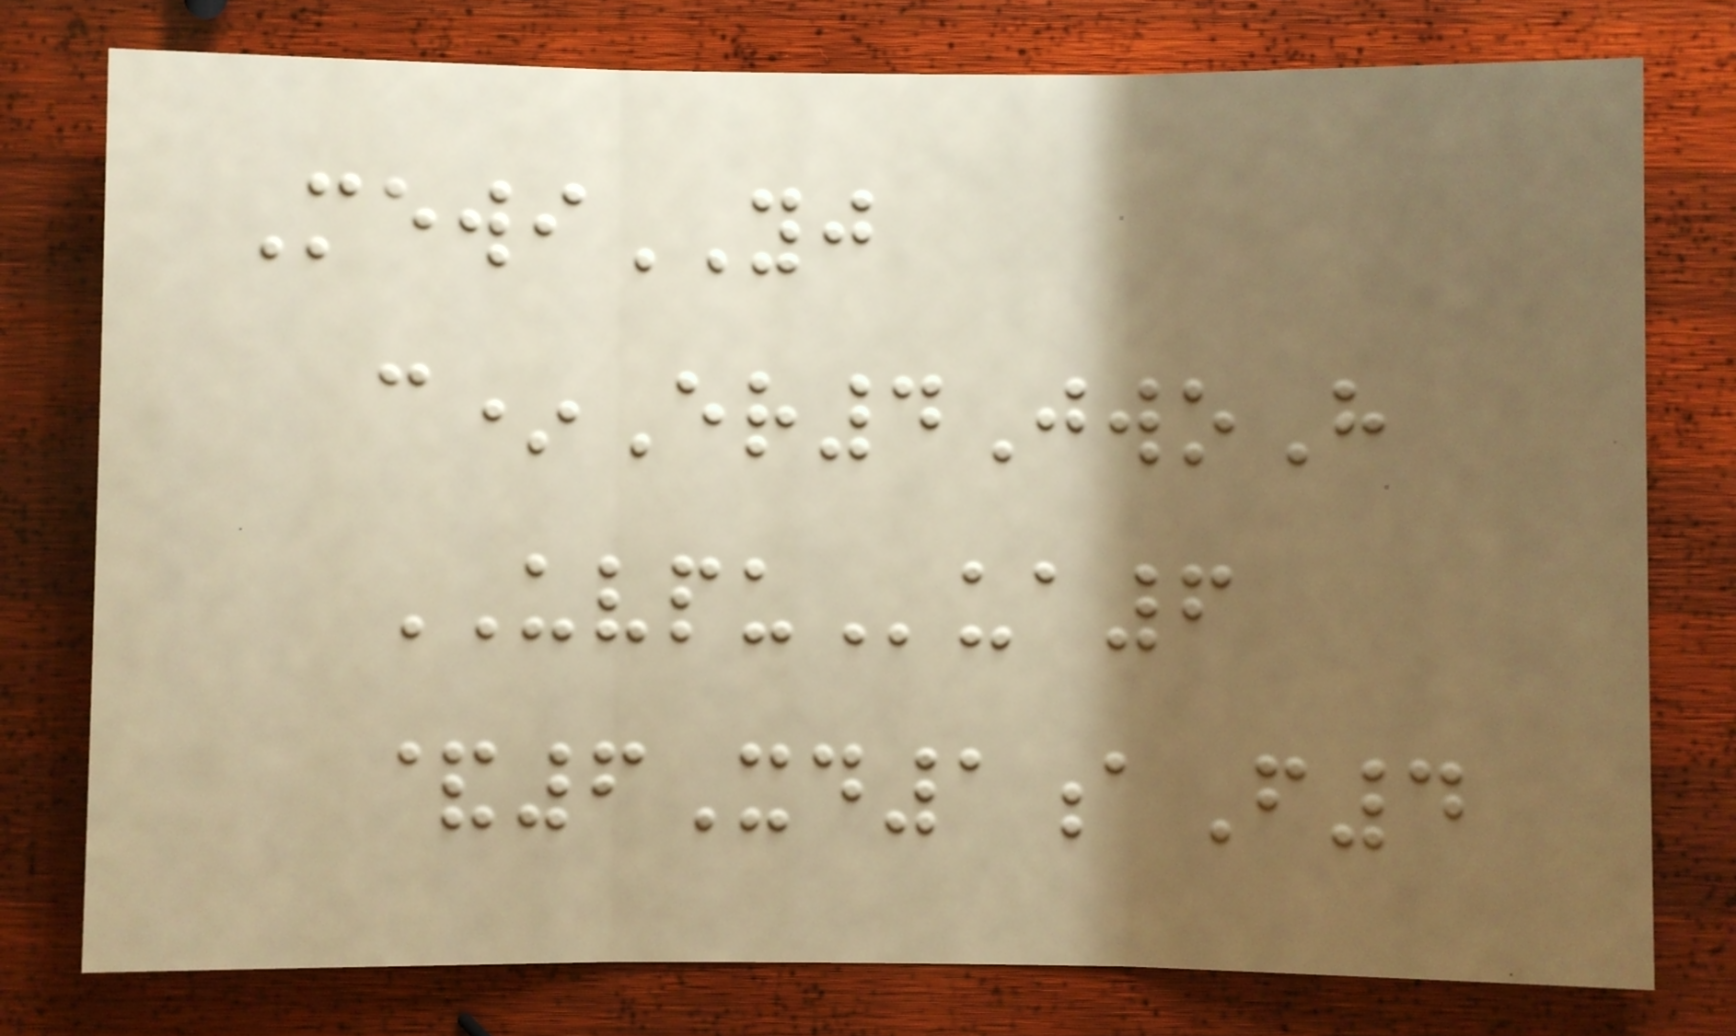MewiYJ
c*Er4JwoH
UVPUua6
&6Xd1aF4
